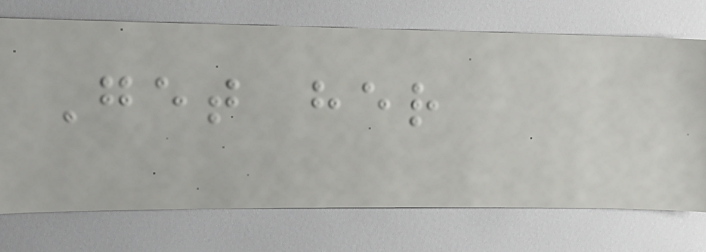Get her
